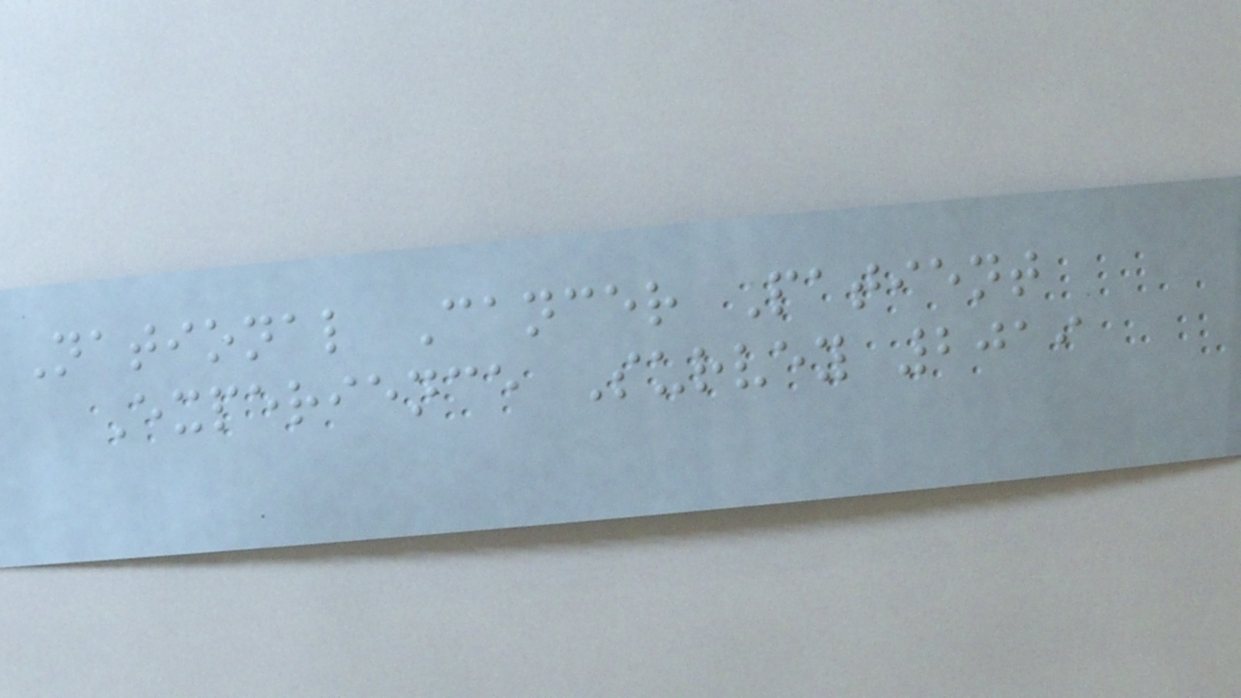National Cancer Patient
Experience Survey 2019
